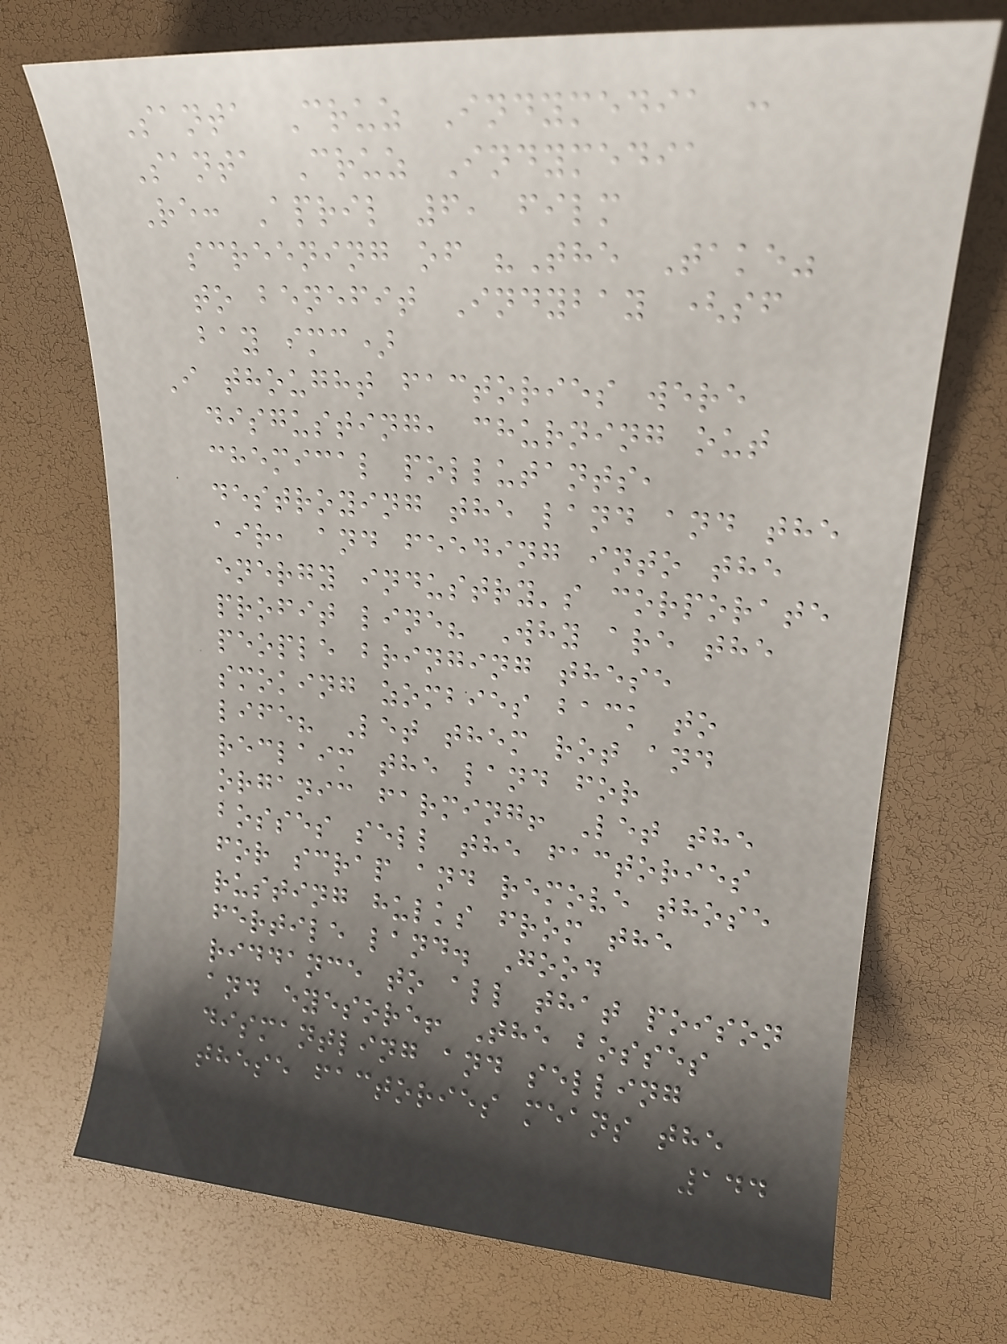Santa Cruz Indymedia :
Santa Cruz Indymedia
Re: April 6, film
screening of "The Take"
to benefit Indybay (sf
bay imc)
I thought factories were
disgusting, churning out
chemical pollutants,
destroying the land and the
air, and feeding into the
energy industry's corporate
profit line? Why are the
people bringing these
smoking zombies back to
life? Let them rot and
reclaim the land for
organic farming! Let the
bosses sell the factories
for scrap and remove those
rusting hulks from the
fertile land. Good
riddance to all that poison
and eyesore! The bosses
dismantling and selling
these factories means the
144
